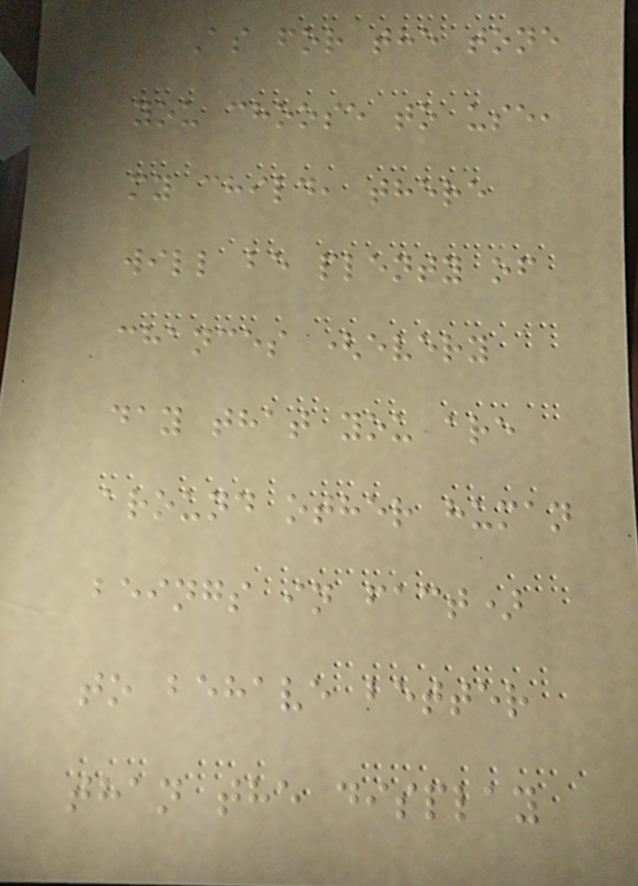As for the tone
you choose to use,
my child, there
will be plenty of
chances (every
day that you are
around other human
beings in fact)
to behave better
than the display
